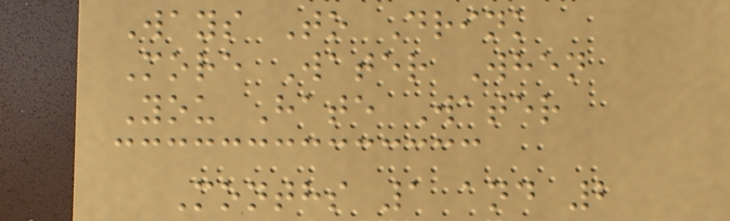Ways To Drink
More Water When
You Hate Water
Months 1 and 2
